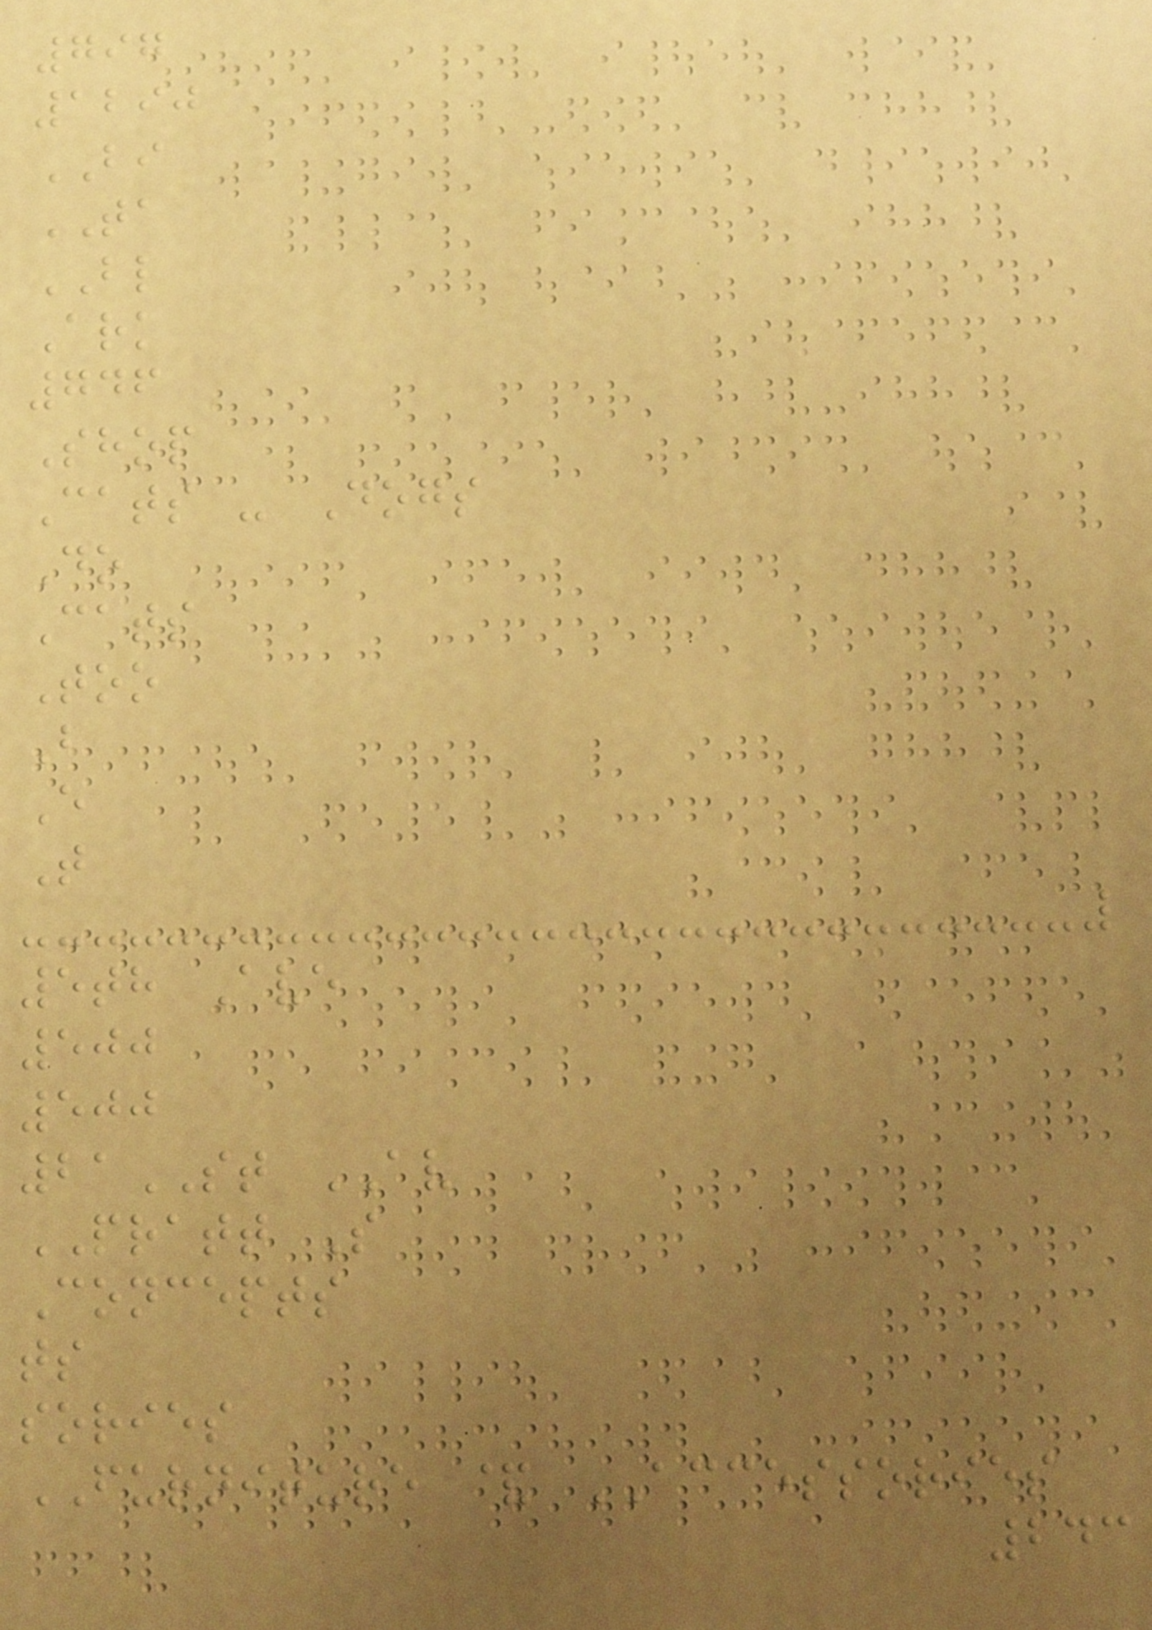797
1290
BI
TA
BL
Ark
746
Shop
Cats - Dogs
Do
Cats
Too
B
E
T
5th Ave
500
500
21ST AV
PRATT S
Concepts
ts
sories
FURNITURE & ACCESSORIES
243
